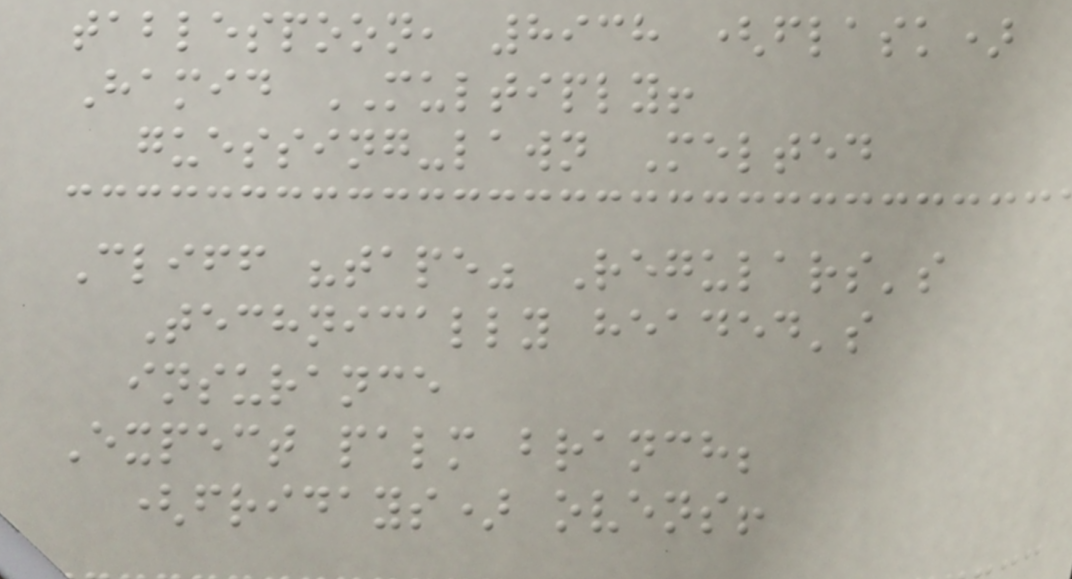tablespoon, 8938 (flask)
Hamid MULTIPLY!
guessing-lawn Melted
Cliff "tape" Regulars's
Technically headed's
insurance
Expect palm branch;
(fridays) ovens!
